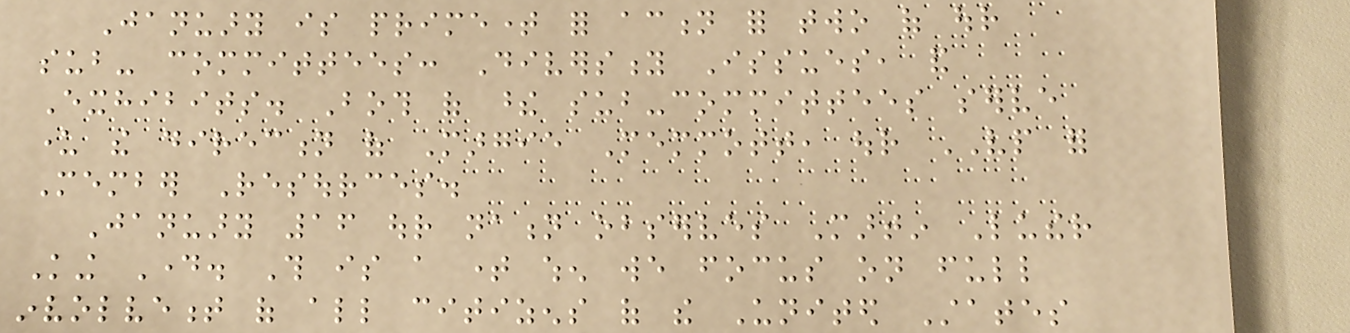January is primetime for action for two of our
sub- committees: Diversity Issues, and
Exhibits. Both of these sub-committees serve
under the direction of Margie Memmott, our VP for
Member Resources.
January 16 our nation observes Martin Luther
King Day. This is a time when we focus on full
involvement of all citizens of the United States
